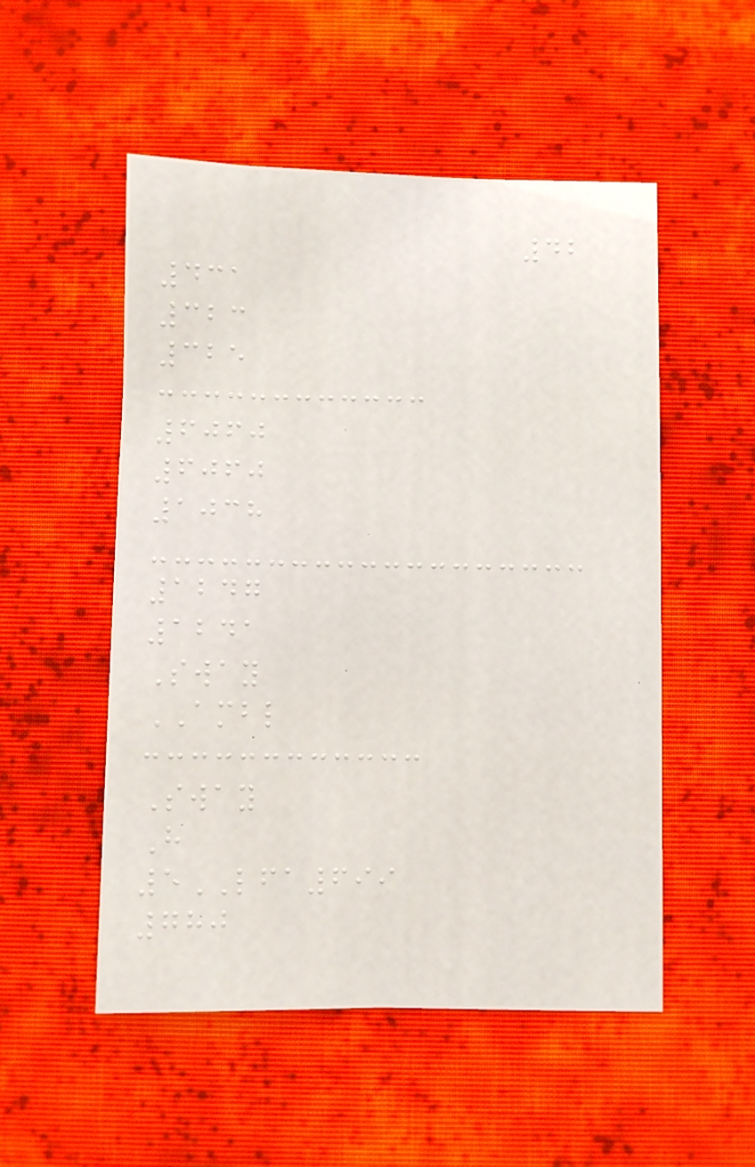42
431
323
325
6060
6060
1038
1247
1241
Sway
AMBL
Sway
H
5LFA699
780
